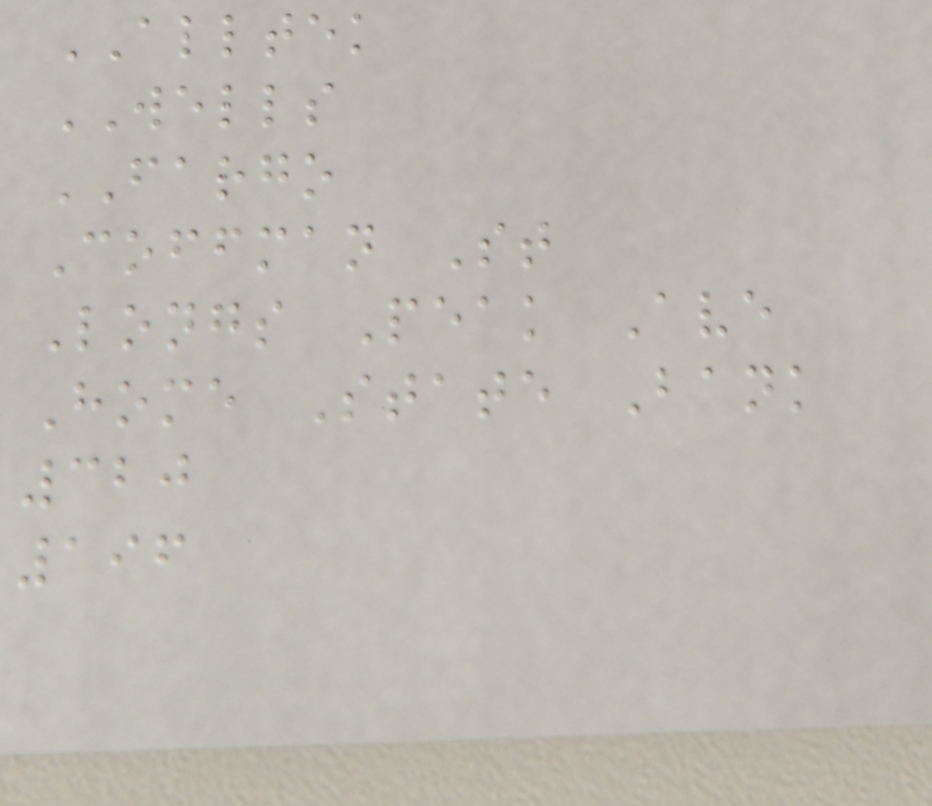ALLTEK
WELLS
FARGO
Coffman St
Longs Peak Ave
Home State Bank
320
196
